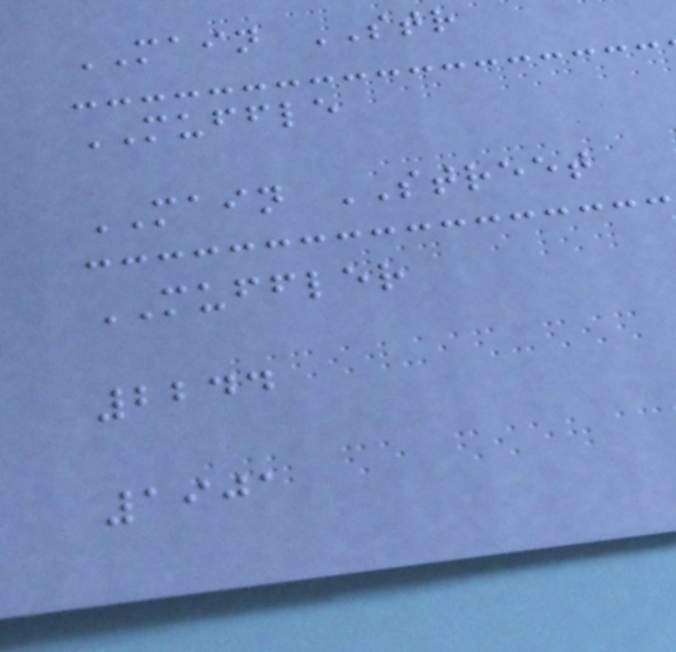MAIN STR
MUFFLE
MAIN STREET
MUFFLER
2244
1901
